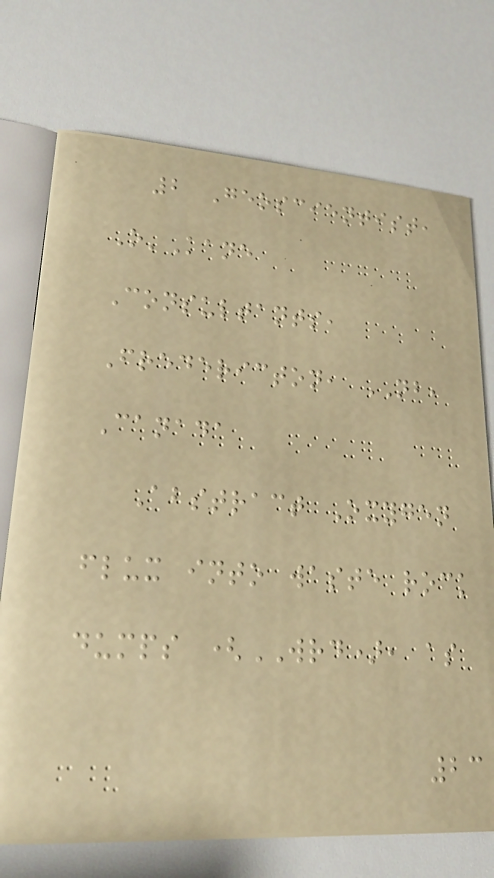2 Geoscientist,
O'Kane
Consultants,
Fredericton, NB,
Canada
Abstract Oxygen
flux into waste rock
dumps (WRD), as
23
